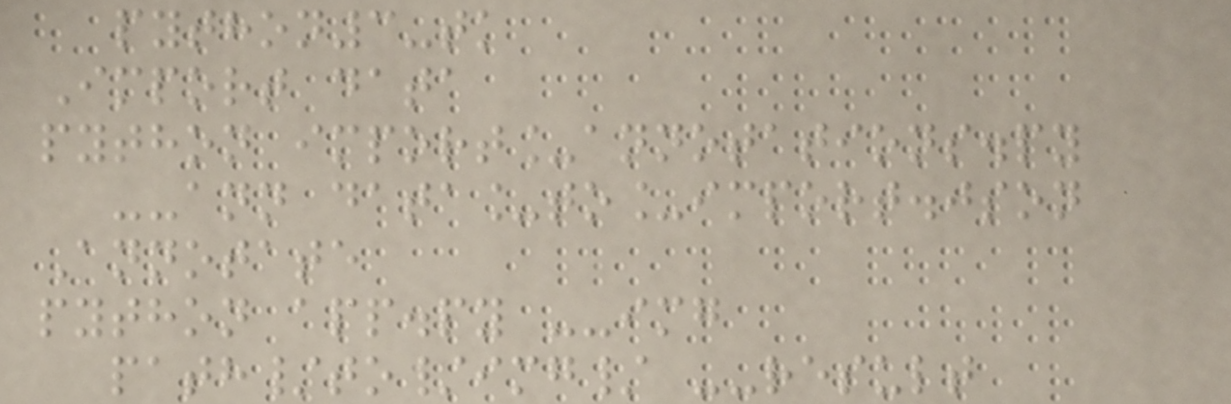python3-tk
Import data
python import_annotations.py
--ann data_to_import.json
Annotate
python app.py --img
path/to/img/ --result
